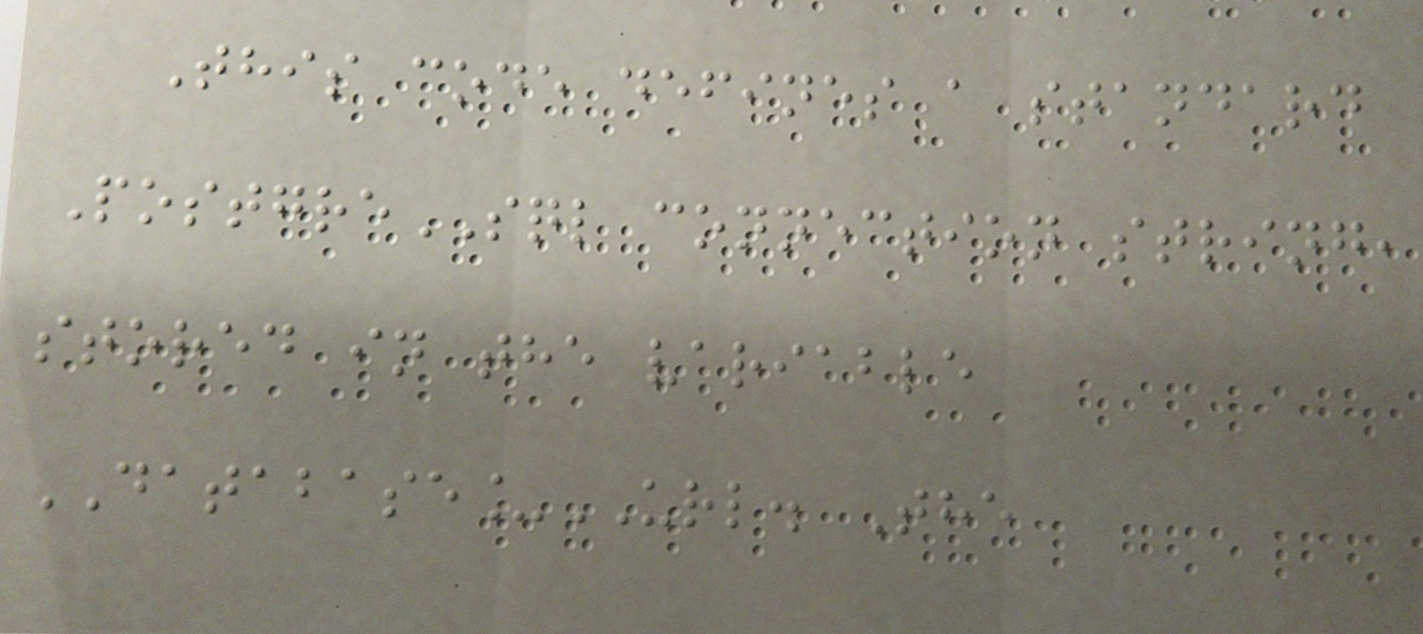This code defines a standard
PostgreSQL connection string,
stored in the variable
DATABASE_URL. The
